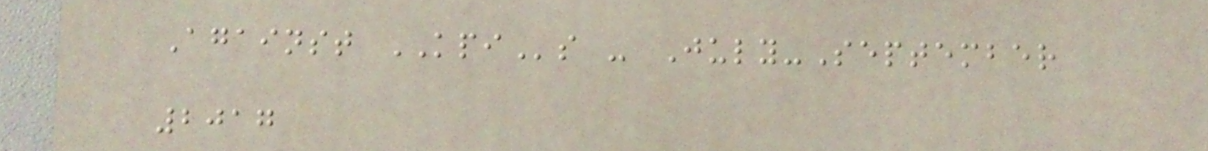Against KPIs - July-September
2017
